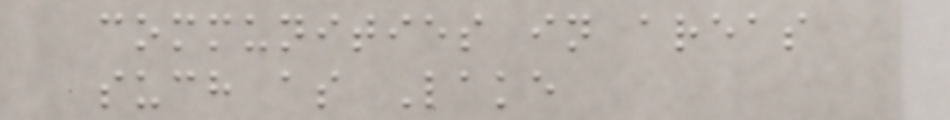communities in areas
such as Lake
